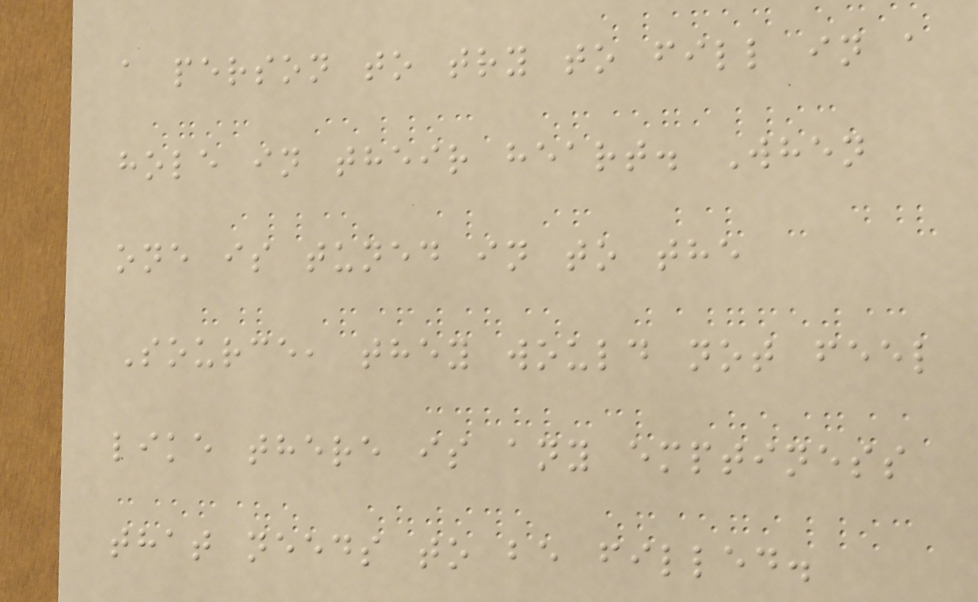a person to try to fill in a
hole in their heart. When
one is tuned in to the
Source, they would not feel
like there is any emptiness
that needs to be filled.
